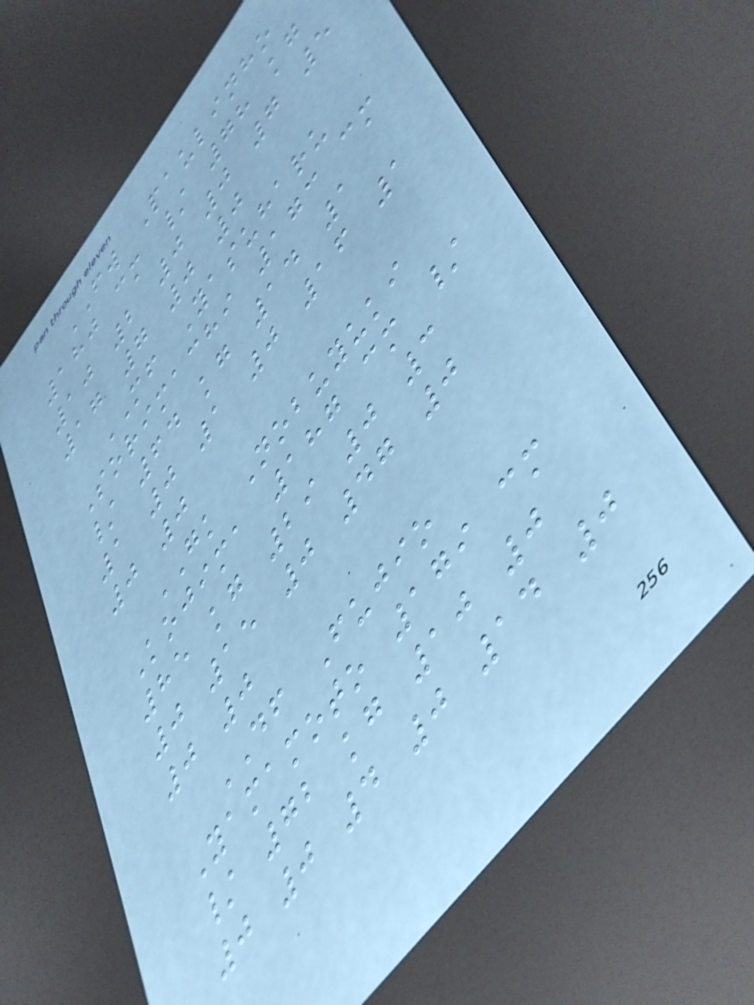FW Paulinho
180 cm / 78 kg
10 2 0 0 7 5
17 7 0 0
MF Yasuharu
Sorimachi 173 cm
/ 64 kg 14 1
1 0 1 0 16 1
0 0
GK Nobuyuki
Kojima 187 cm /
85 kg 29 0 3
0 15 0 47 0
0 0
DF Fujio
Yamamoto 179 cm
/ 72 kg 10 0
0 0 4 0 14 0
